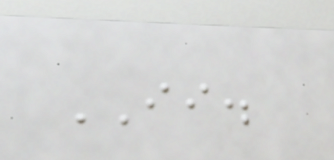II.
